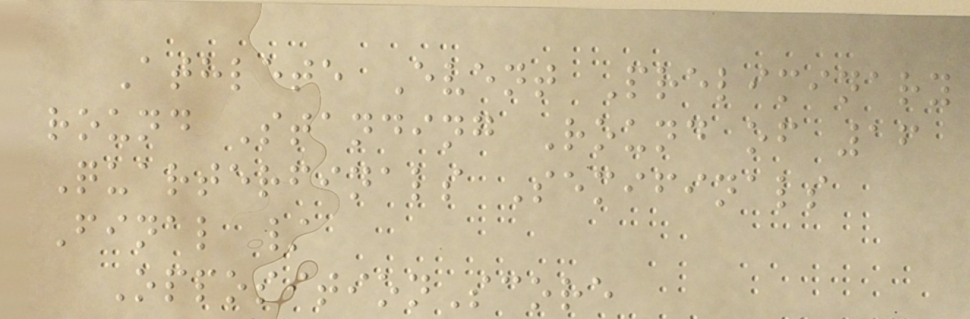Athlete Event Preliminary
round Standing Round of 16
Quarterfinals Semifinals
Final /
OppositionScore
